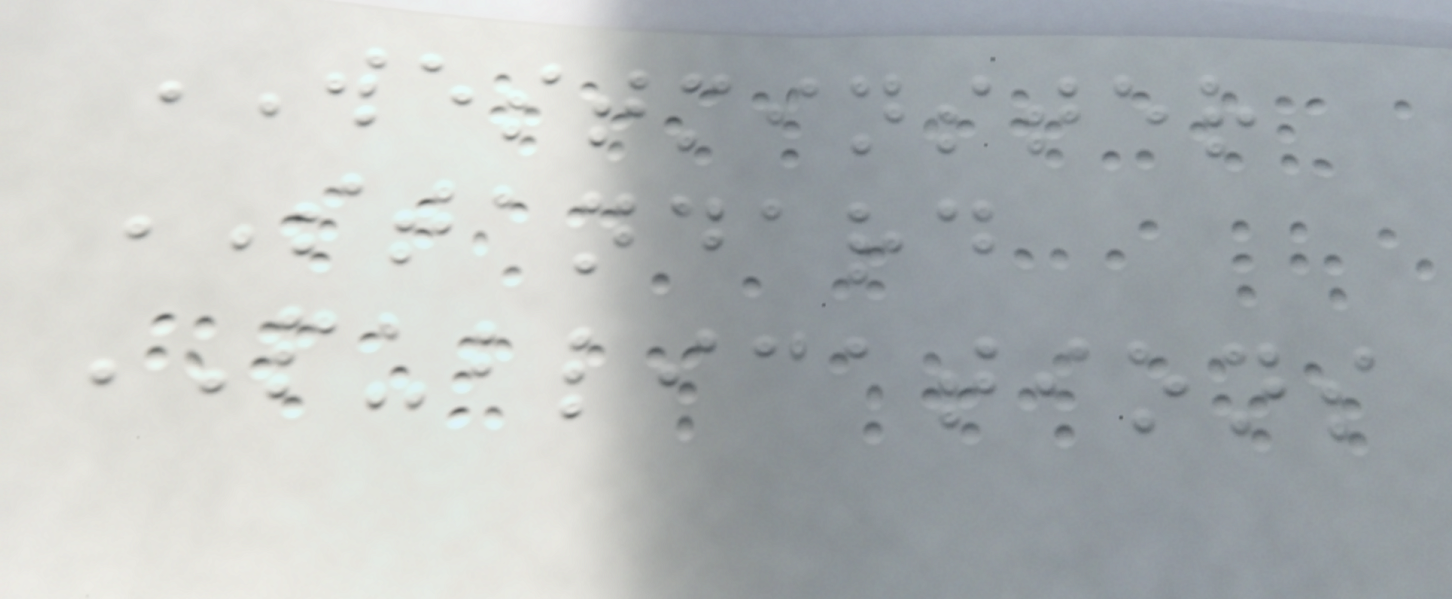WESTMINSTER
STANDARD
PUBLICATIONS
